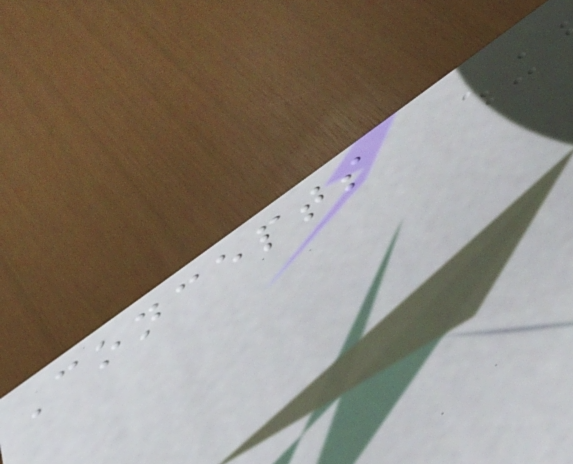Concepts
